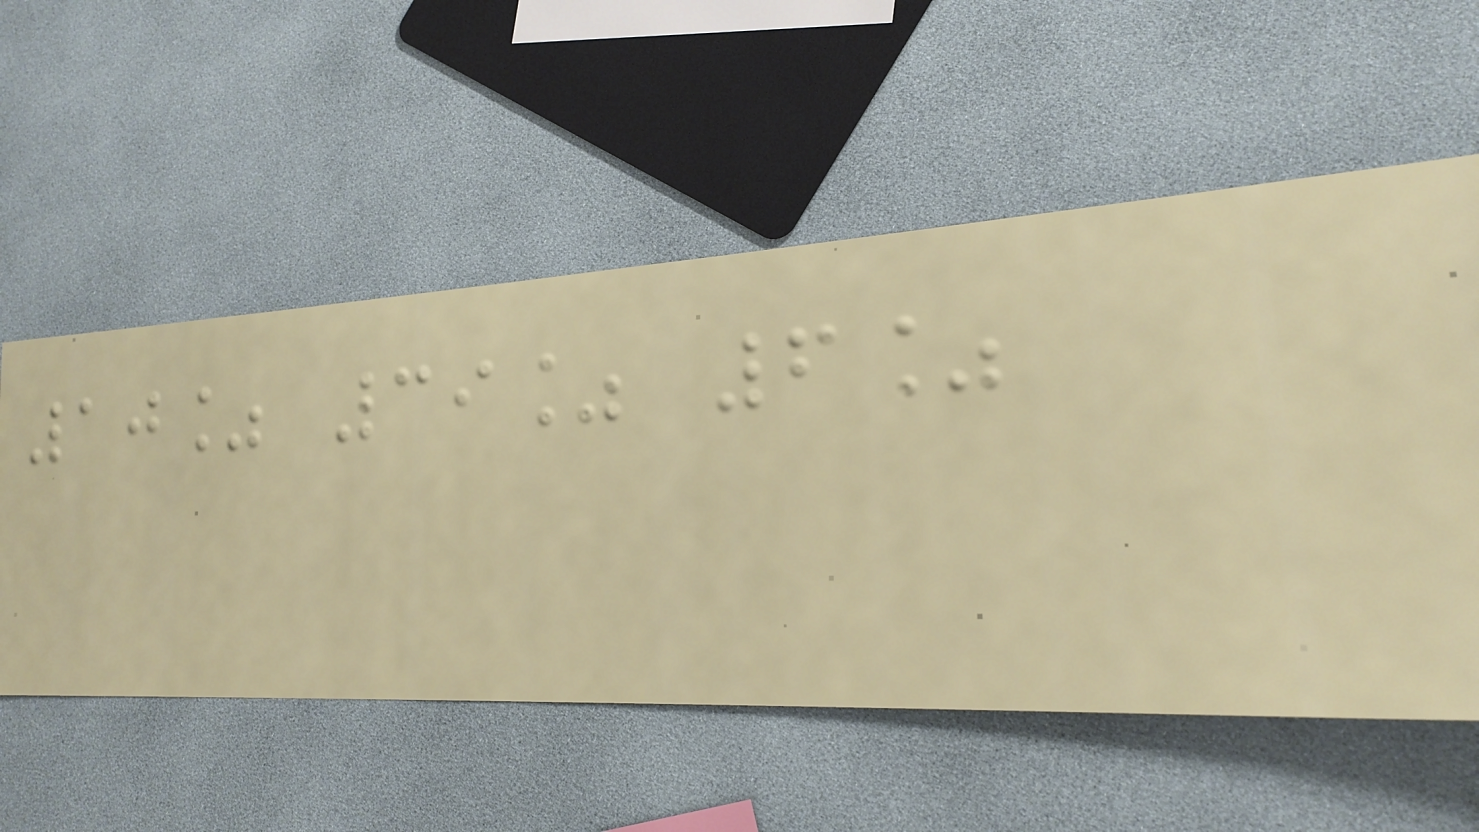10% 39% 6%
